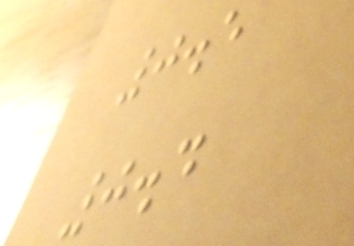0.5
0.4
